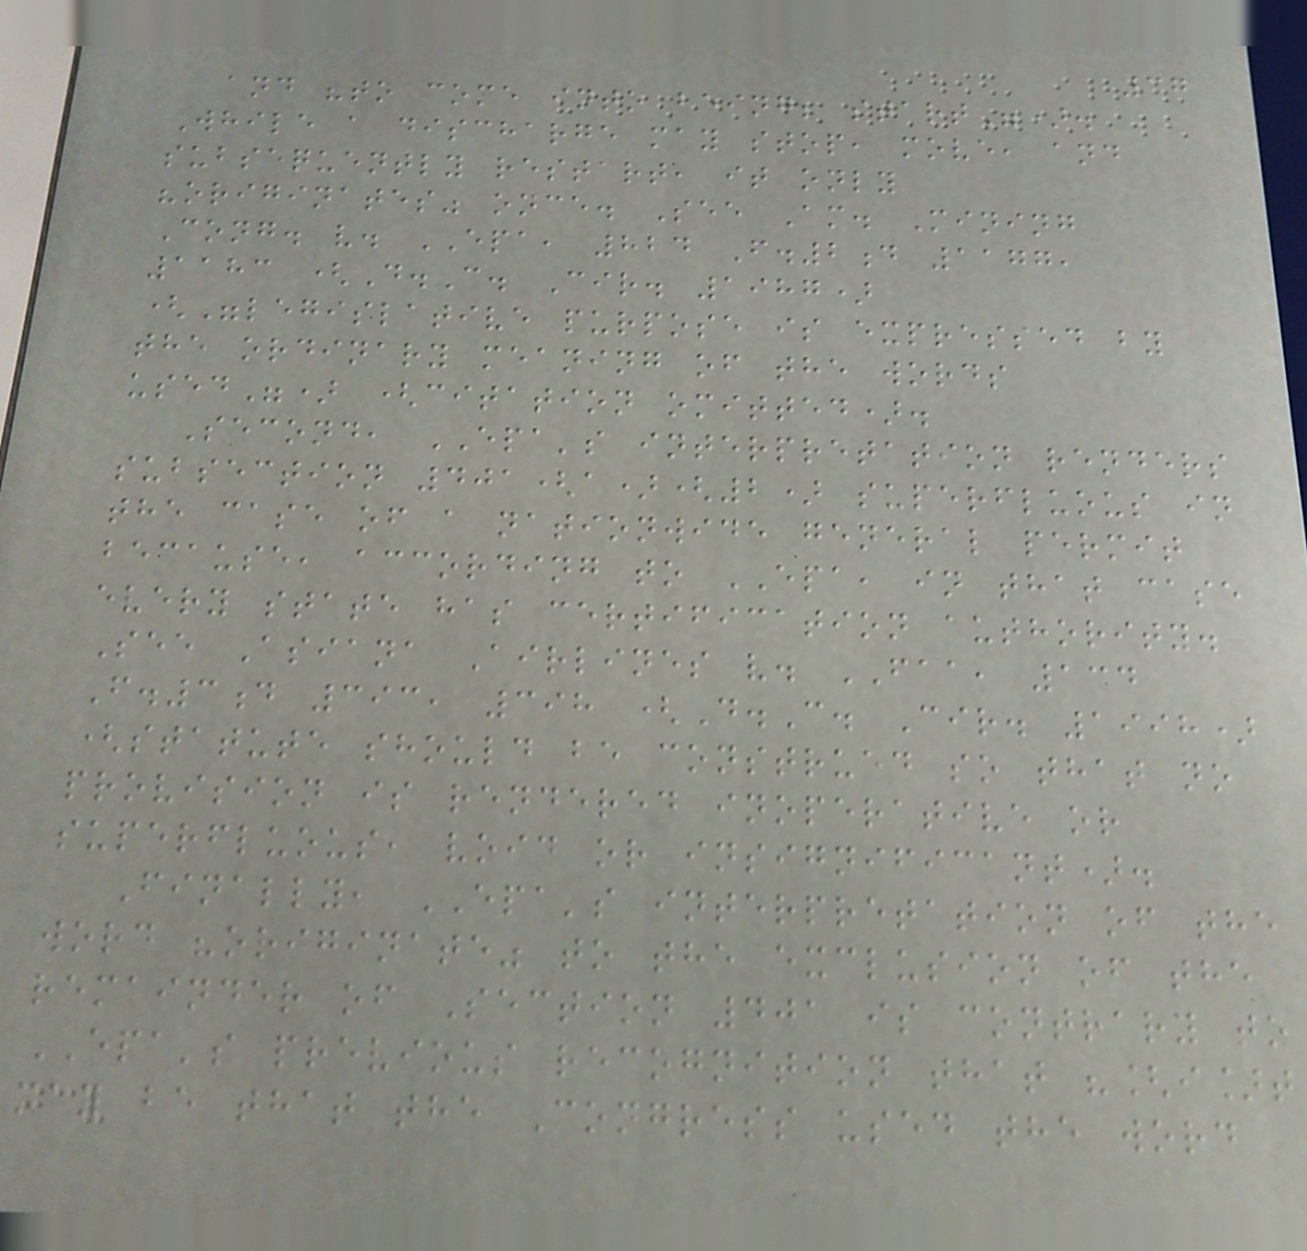37
and "to come into being; start").
While a discharge may stop, move, and
subsequently restart, it only
"originates" once. See Am. Mining
Cong. v. EPA, 824 F.2d 1177,
1183 (D.C. Cir. 1987)
("legislative purpose is expressed by
the ordinary meaning of the words
used") (citation omitted).
Second, EPA's interpretation renders
subsection 401(a)(2) superfluous in
the case of a nationwide general permit
because, according to EPA, in that case
every state has certification authority.
See Asiana Airlines v. FAA, 134
F.3d 393, 398 (D.C. Cir. 1998)
(statute should be construed so that no
provision is rendered inoperative or
superfluous, void or insignificant).
Finally, EPA's interpretation of the
word "originate" to the exclusion of the
remainder of Section 401 is contrary to
EPA's previous recognition that "[i]t
may be that the Congress used the word
